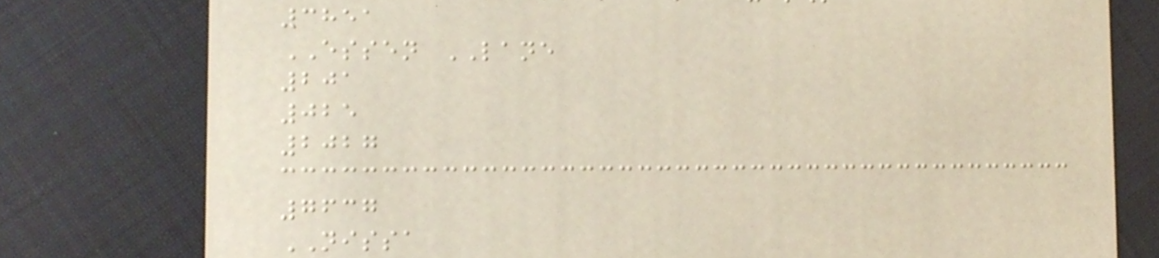3851
ESSEN LANE
201
025
2027
7637
NISSA
